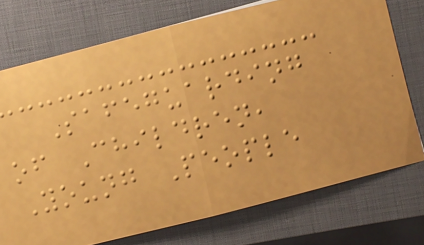Safeguarding
of Children,
Young People
